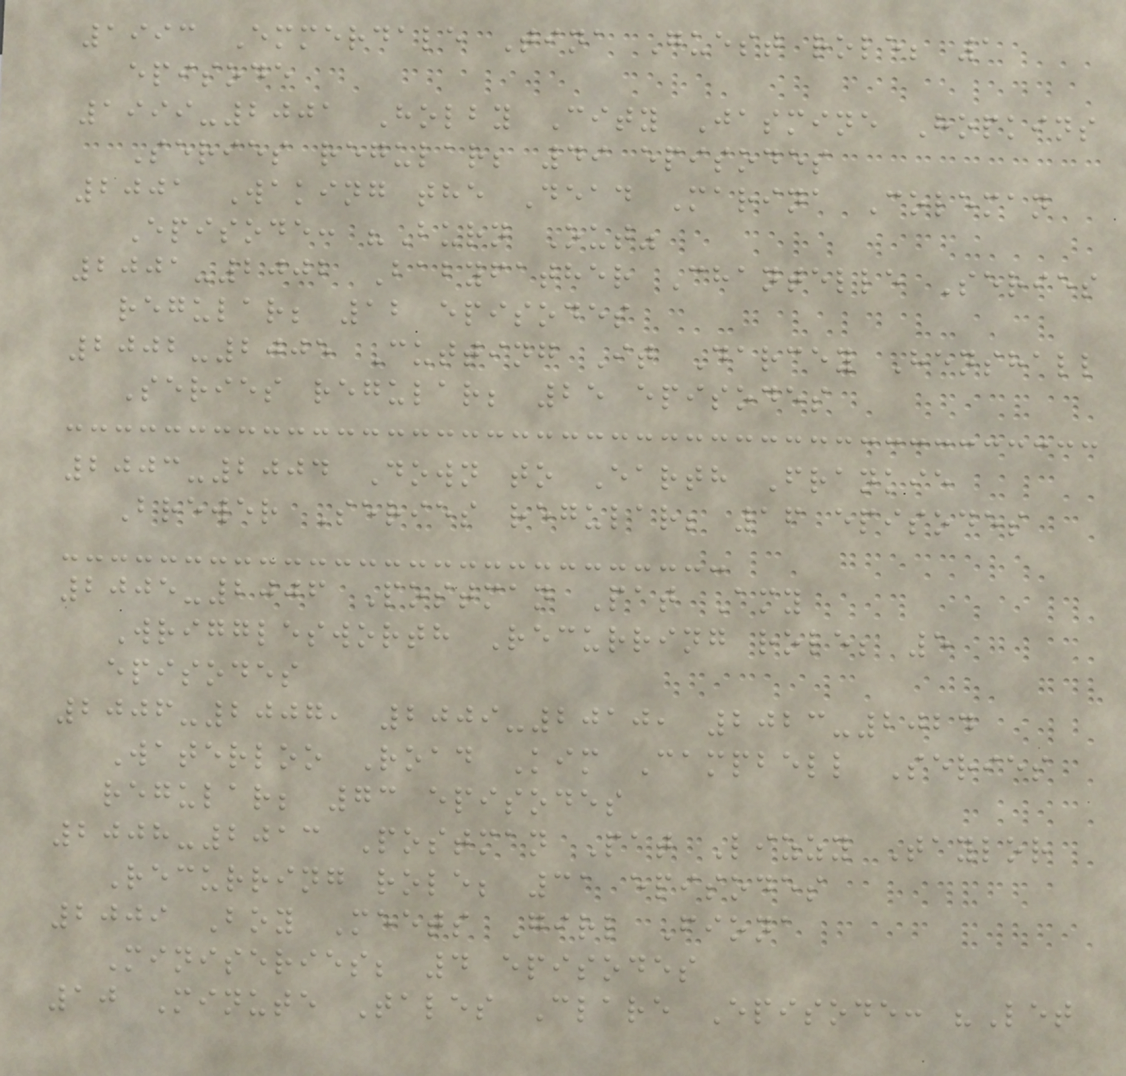1993 Emmerdale Tina Guest role; 1
episode
1999-2001 Holby City Jasmine Hopkins
Series regular; 49 episodes
2001 Waking the Dead Marina Coleman
Episode: "Burn Out"
2001-2002 Babyfather Chantelle Series
regular; 12 episodes
2002-2005 Cutting It Darcey Henshall
Series regular; 25 episodes
2003-2004 Down to Earth Frankie
Brewer Series regular; 16 episodes
2005-2006 Postman Pat Amy
Wrigglesworth Recurring role; 5
episodes
2006-2007, 2009-2010, 2023-2024
Waterloo Road Kim Campbell Series
regular; 73 episodes
2008-2013 Postman Pat Lizzy Taylor
Recurring role; 31 episodes
2009 Boy Meets Girl Fiona
Miniseries; 4 episodes
10 Minute Tales Clare Episode: "Let
